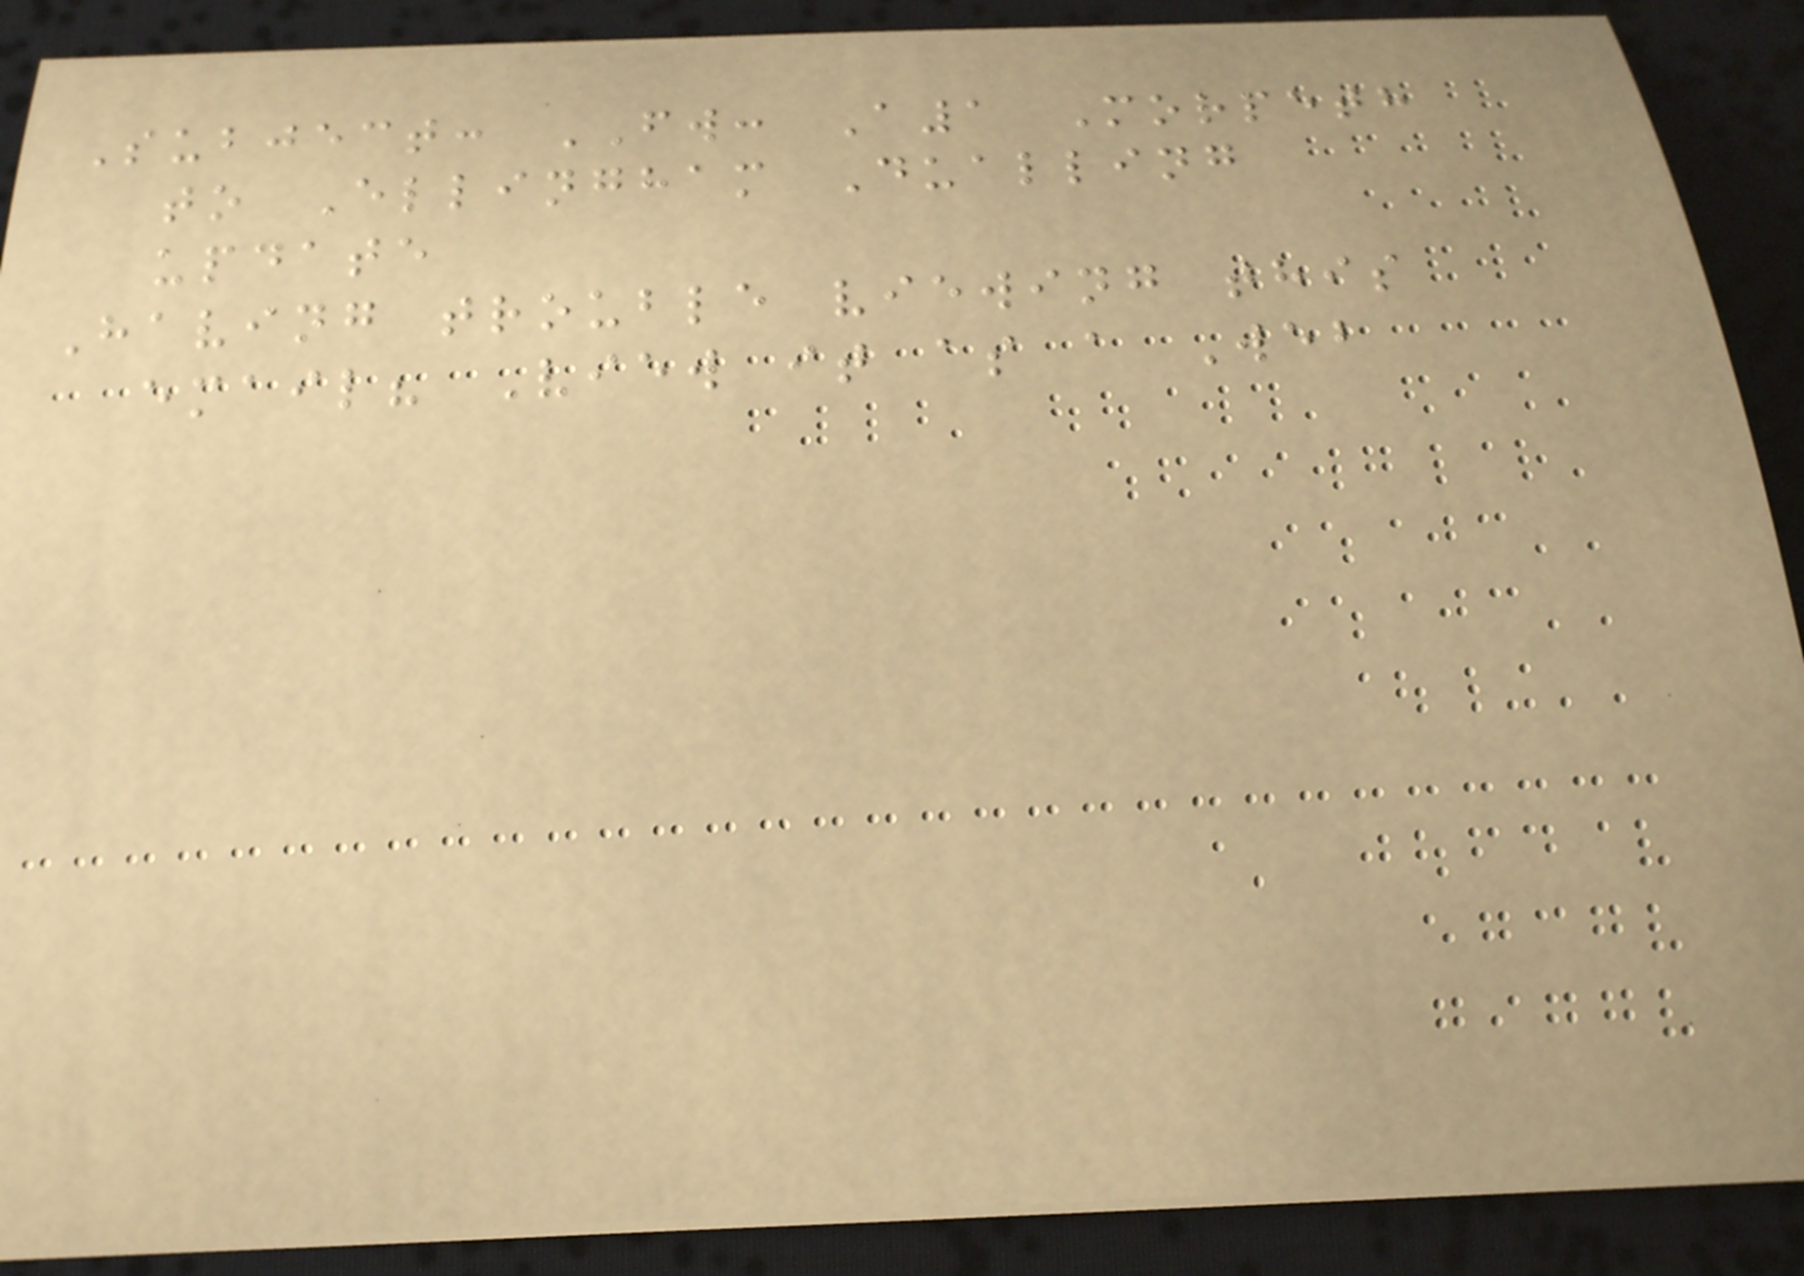Subject: FW: A1 Morpeth
to Ellingham Dualling
update
Having trouble viewing this
email? View it as a Web
